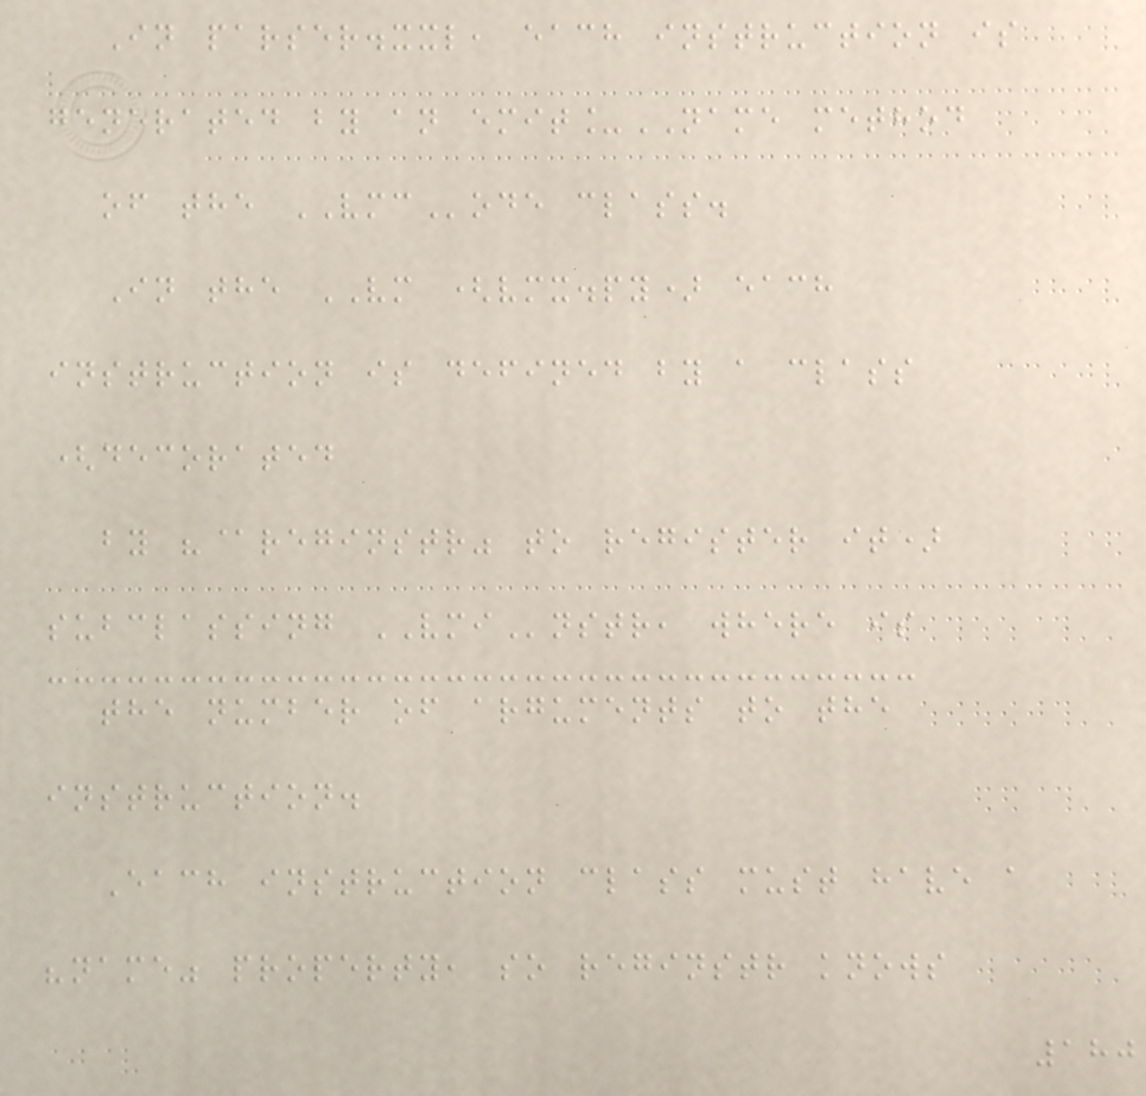In parser.xxl, each instruction is
generated by an emit_NAME method
of the VMCode class.
In the VM (vmx.py) each
instruction is defined by a class
(decorated
by "@reginstr" to register it)
subclassing VMInstr, where is
the number of arguments to the
instruction.
Each instruction class must have a
"name" property, so reginstr knows
180
